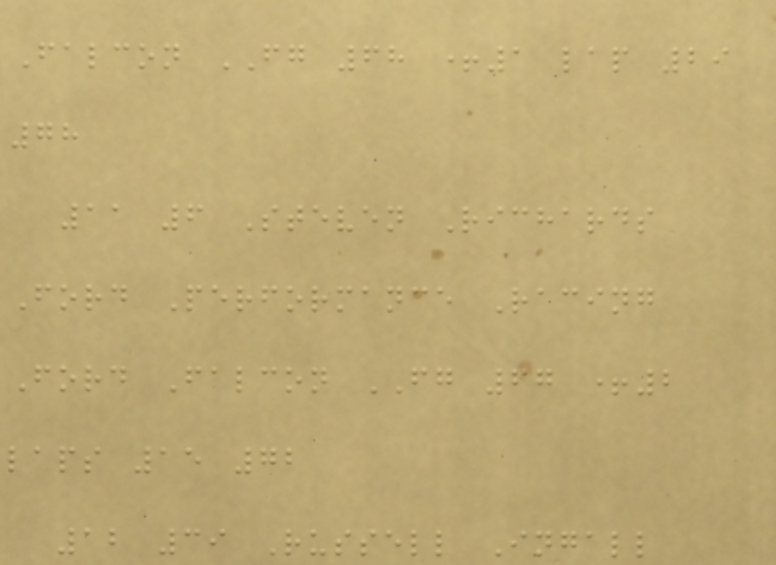Falcon FG 68 +1 lap 29
78
11 6 Steven Richards
Ford Performance Racing
Ford Falcon FG 67 +2
laps 15 72
12 39 Russell Ingall
